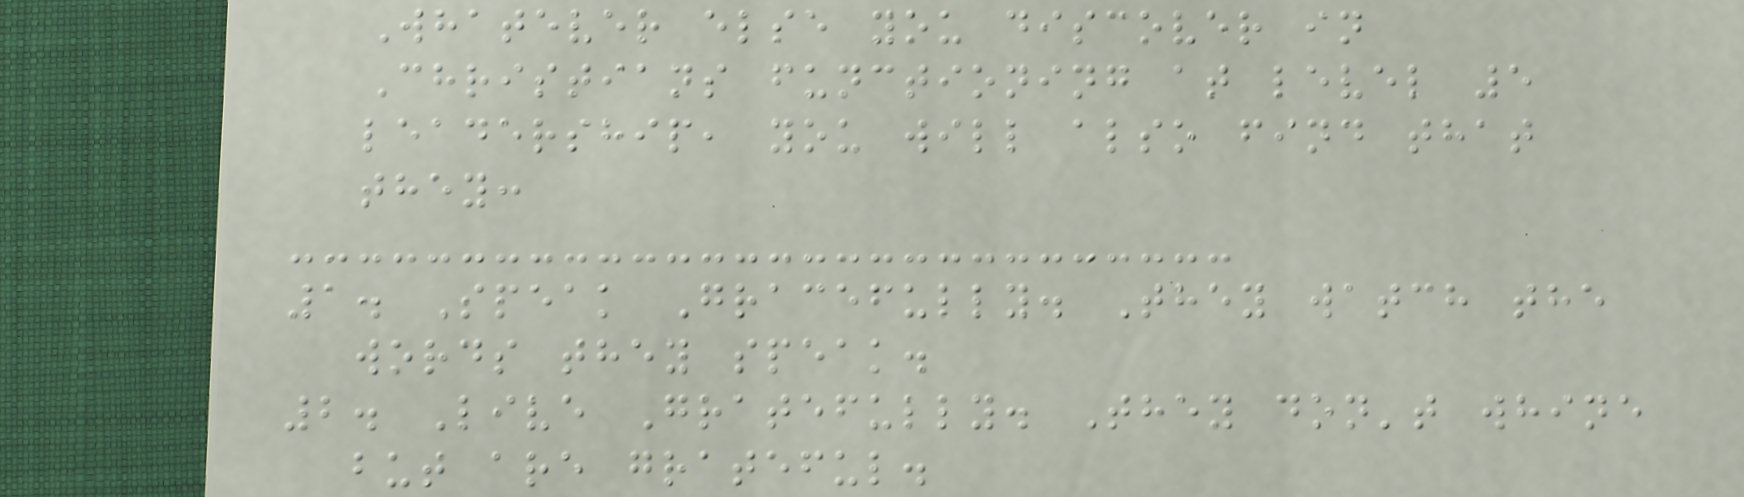Whatever else you discover in
Christians functioning at level 5
leadership, you will also find that
they:
1. Speak Gracefully. They watch the
words they speak.
2. Live Gratefully. They don't whine
but are grateful.
